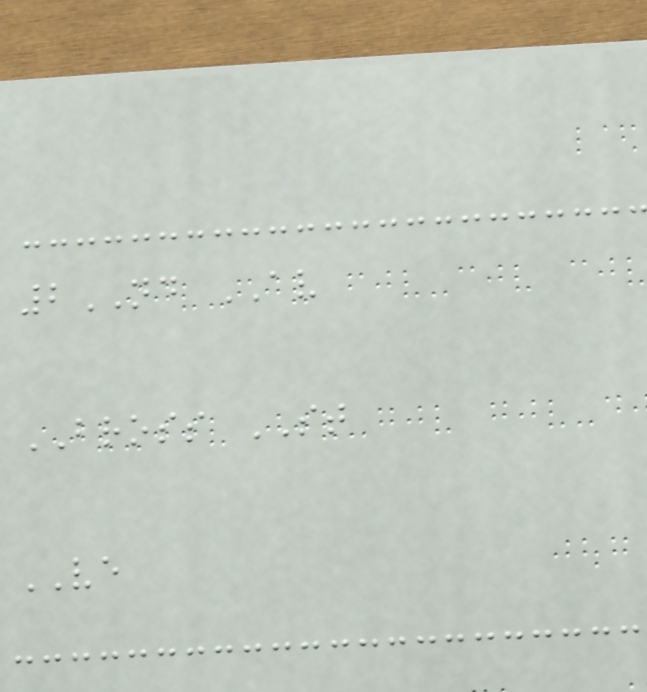2ND AV
BROSS ST
VE
